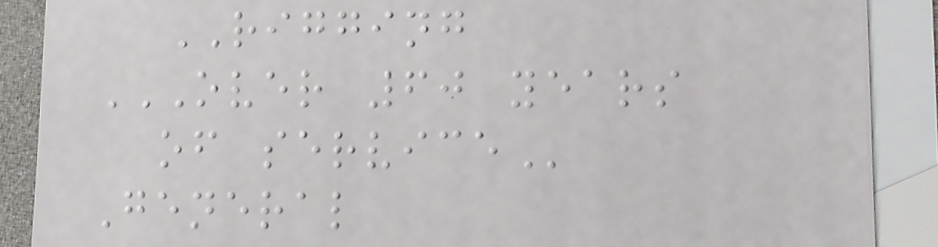RIGGING
OVER 60 YEARS
OF SERVICE
General
